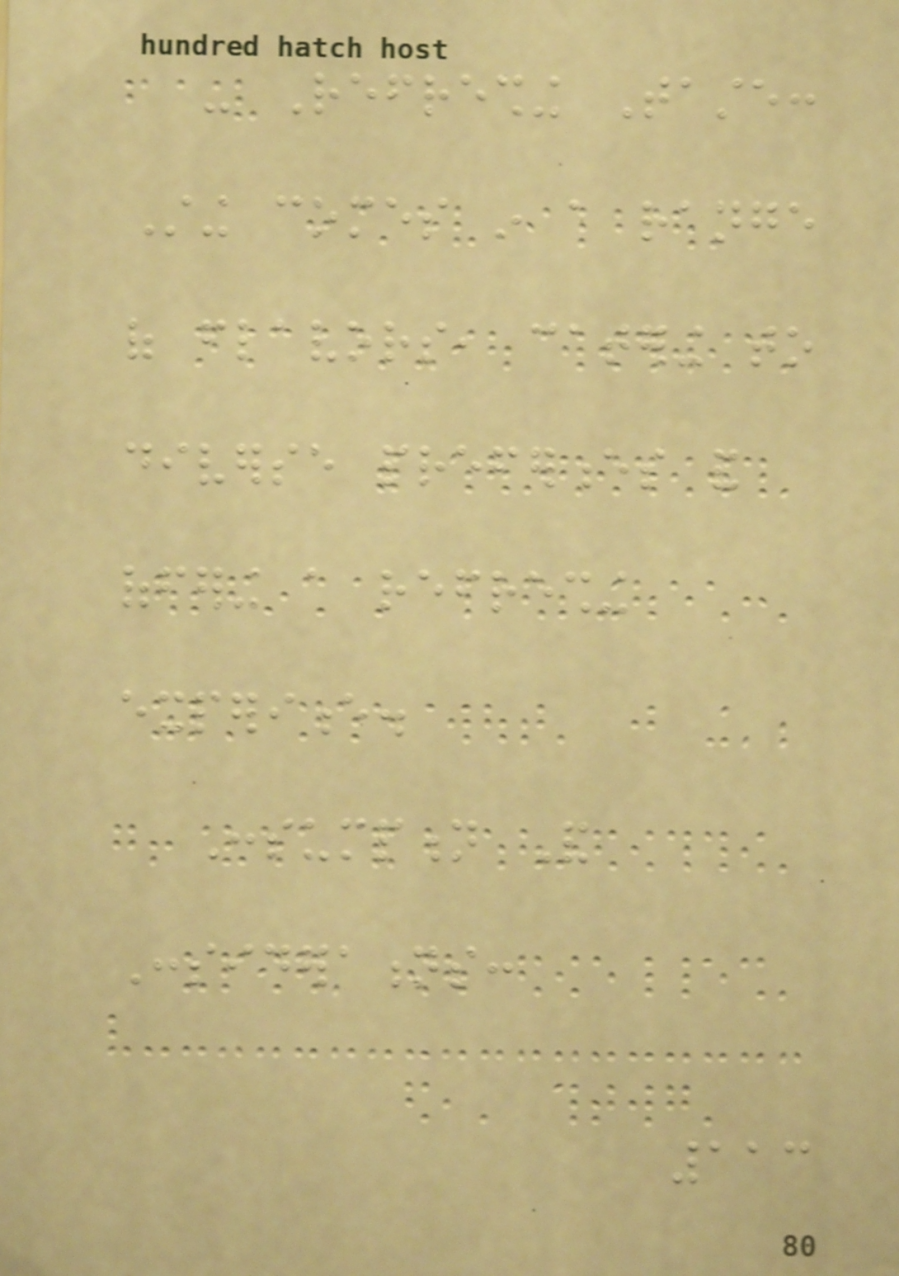- Refreshing Taste:
Sting comes in a range
of flavors, catering to
diverse preferences and
offering a refreshing
experience.
Consumption And
Considerations:
113
